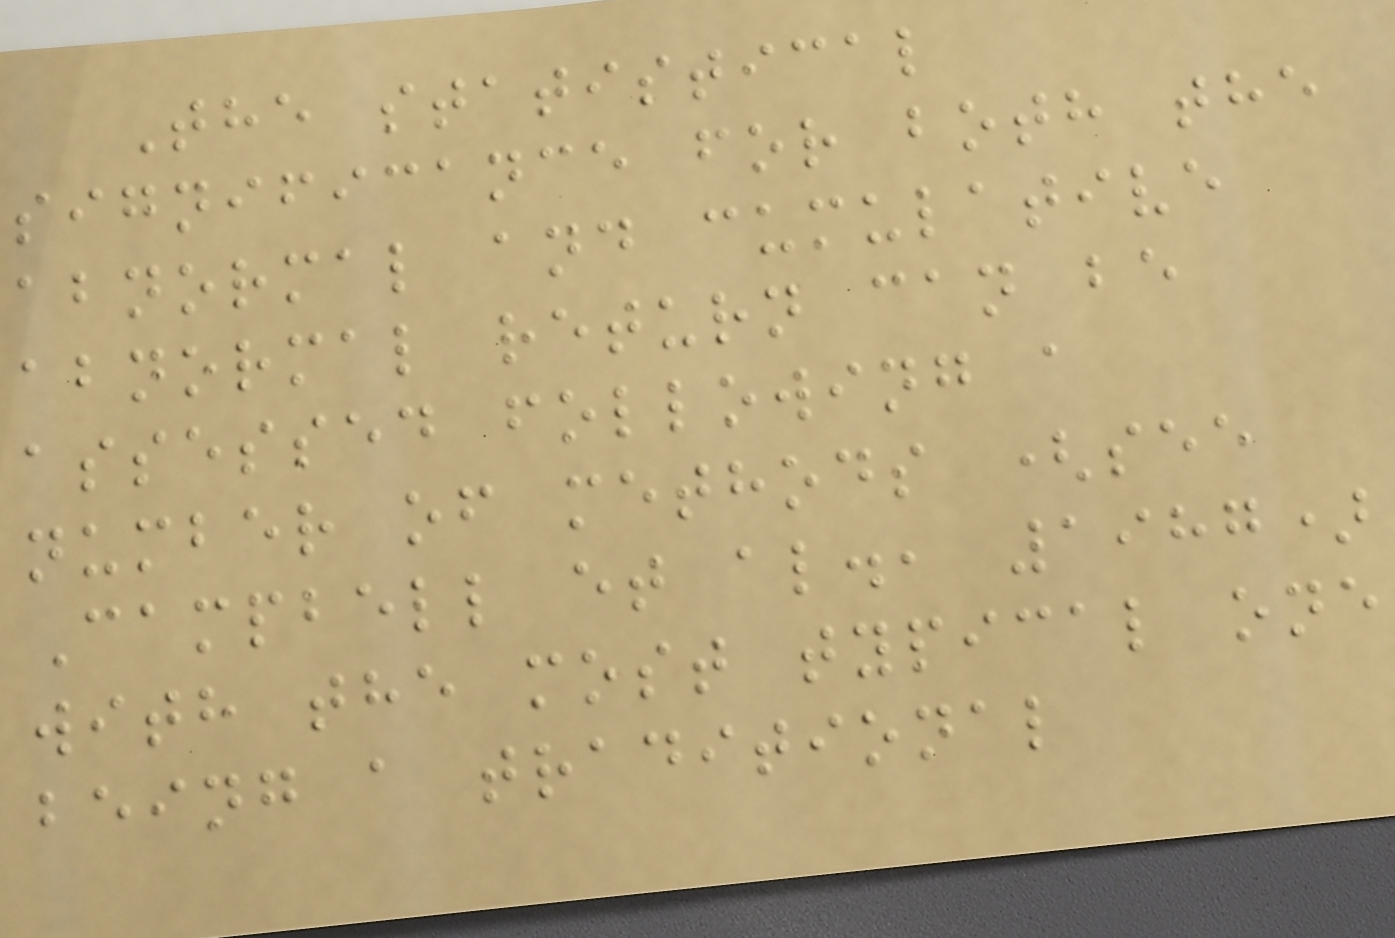The statistical
significance for both the
abnormal and cumulative
abnormal return can be
assessed following a
number of methods (see
Campbell et al., 1987)
with the most typical one
being a traditional
